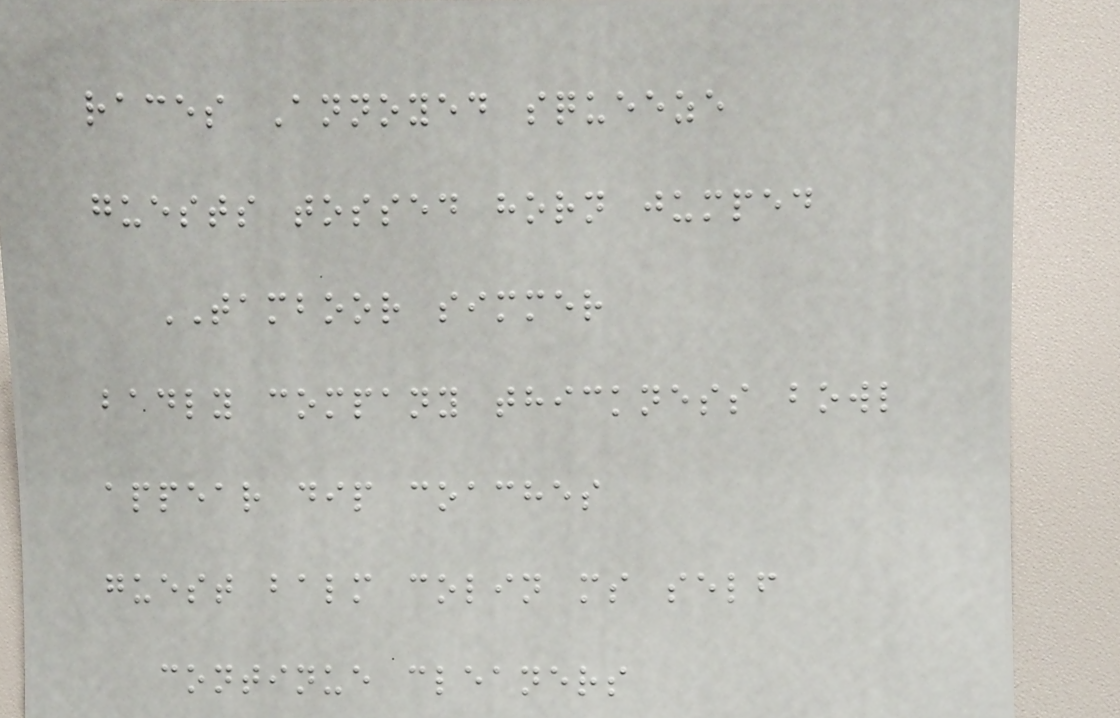races Annoyed squeeze
guests tossed horn jumped
TAMBOOR simmer
badly company thickness bowl
appear dip coaches
guest balm colin ms self
continue cleaners
